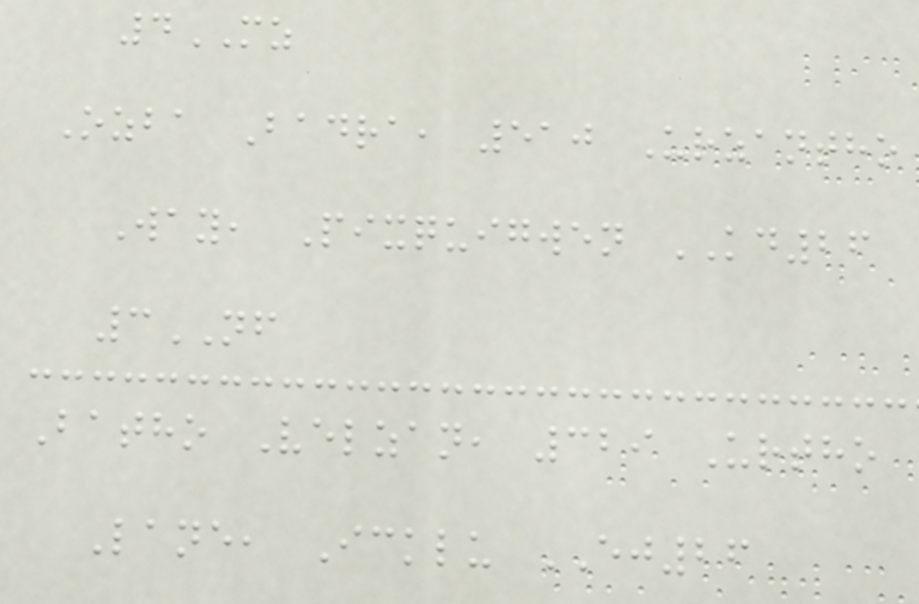4MZ
Ozba Badra, 510 Urzantho
Way, Pixquigwen KD26
3NF
Batho Velzan, 329 Urtho
Lane, Icklu EJ26
